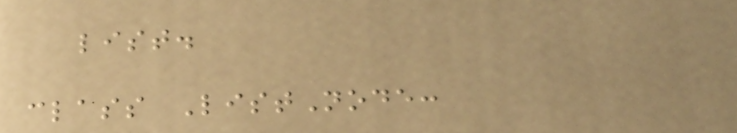list.
class ListNode:
